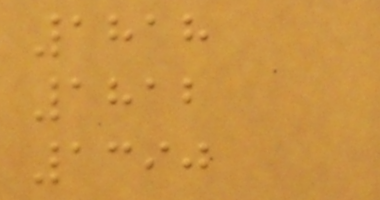1818
1812
1390
